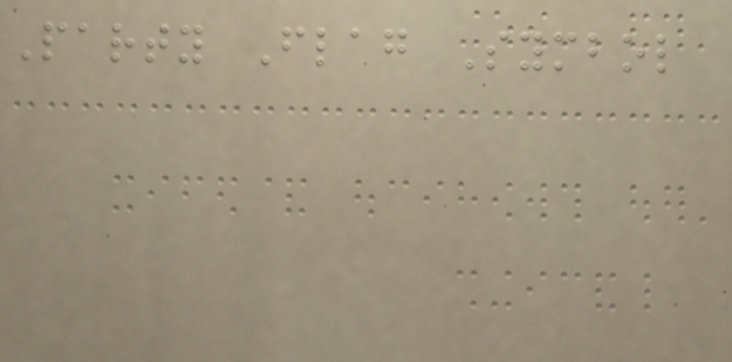Party Flag Symbol
